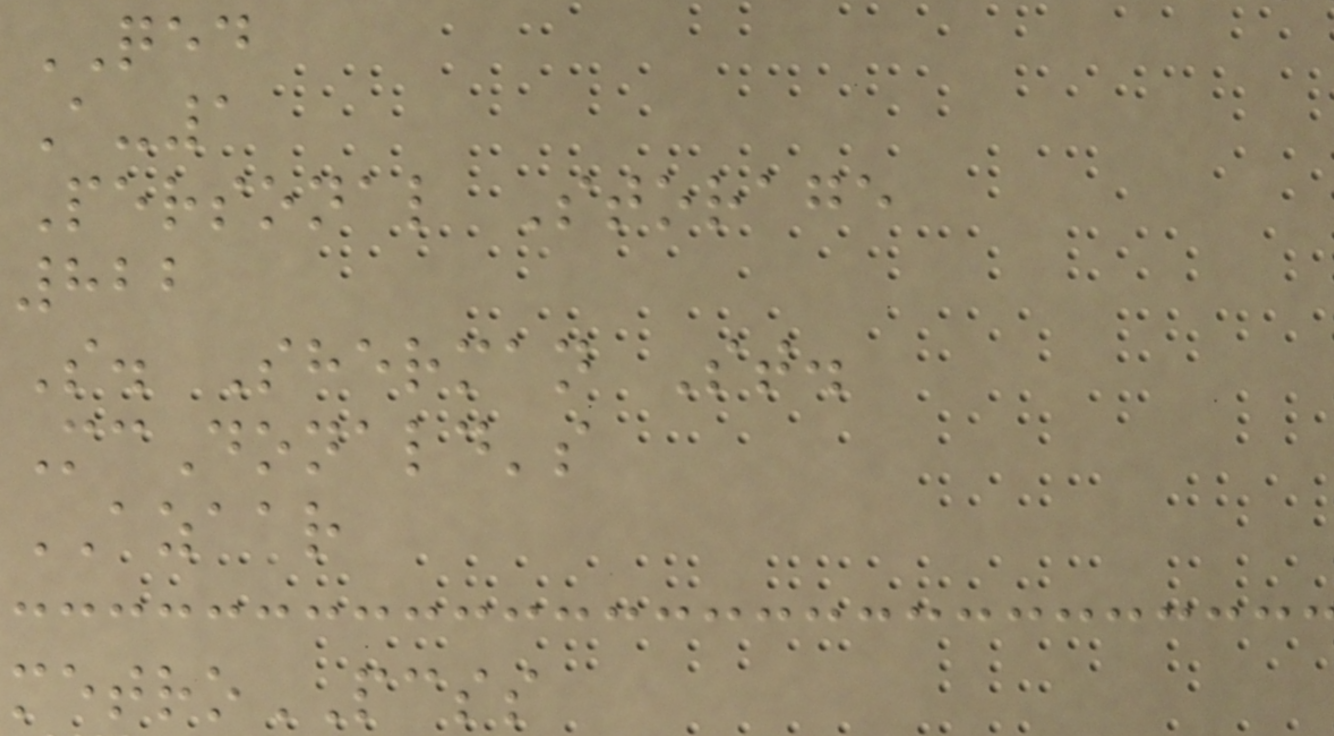QED
A-1
Personal Storage
822
S. Sherman St.
McDonald's
AZAAR
metroPCSS
